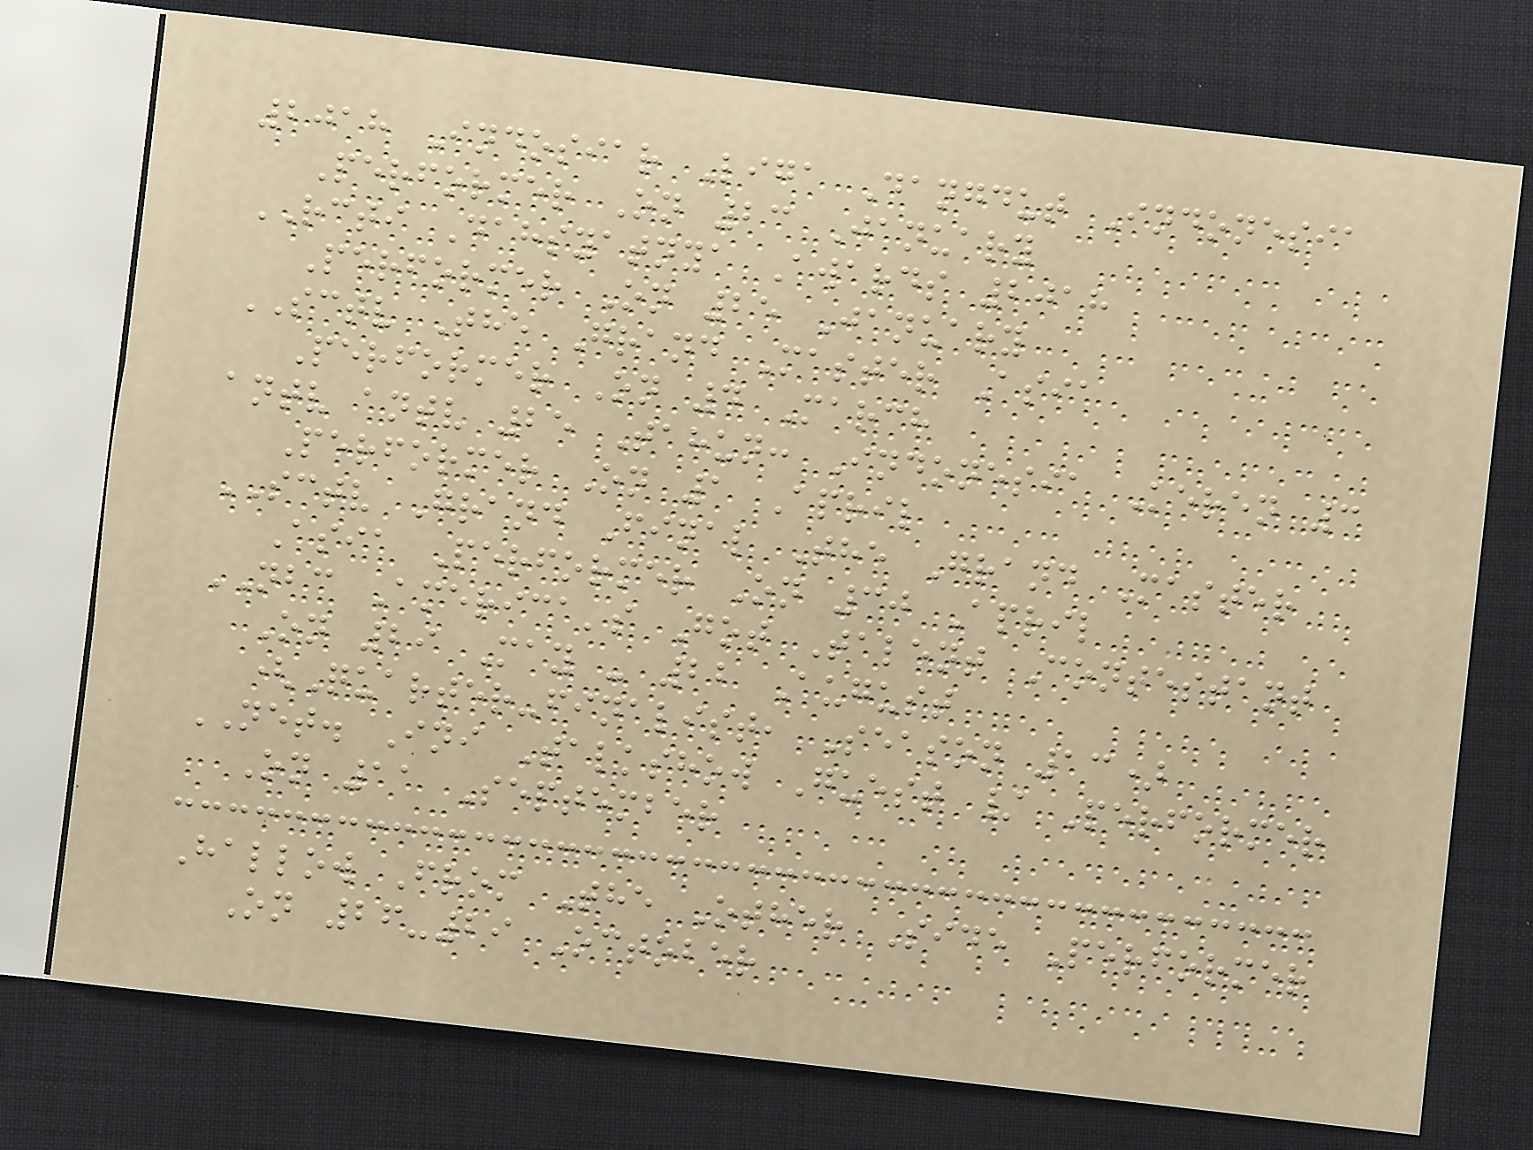2018 Indosiar Liga Dangdut Indonesia
Performer On 23 January
RCTI Dahsyatnya Awards 2018
Performer On 25 January
SCTV The Grand Master Asia
Performer On 4 March
antv antv 25 Tahun: Indonesia Keren 3
Performer On 1 April
SCTV Grand Final The Grand Master
Asia Performer On 30 April
NBC America's Got Talent Contestant
On 29 May - 22 August
(Quarter-finalist, Season 13)
NET. Ini Talkshow Guest / Performer
On 11 September
Hallow From The Other Side Performer
On 26-29 October
